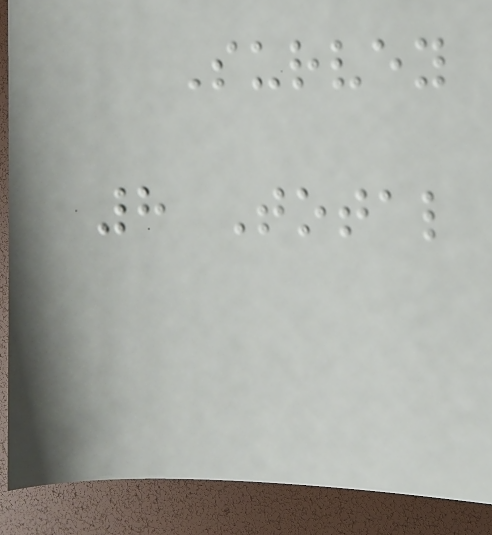Survey
8 Total
